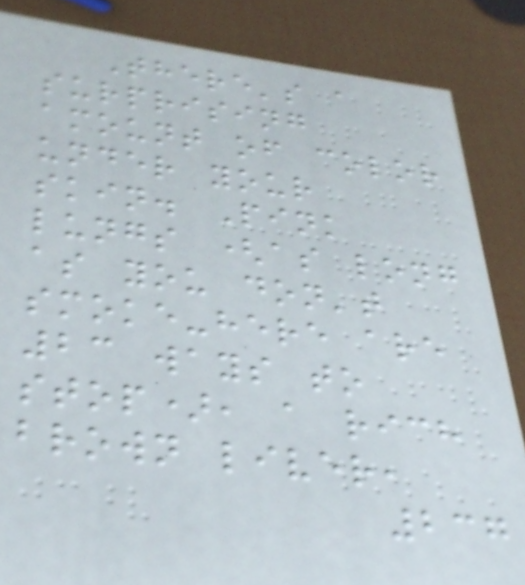There's a
surprising
amount of color
under your
skin. Pink
lungs (as long
as you don't
smoke-here are
23 ways to
stop), a rich
brown liver,
237
